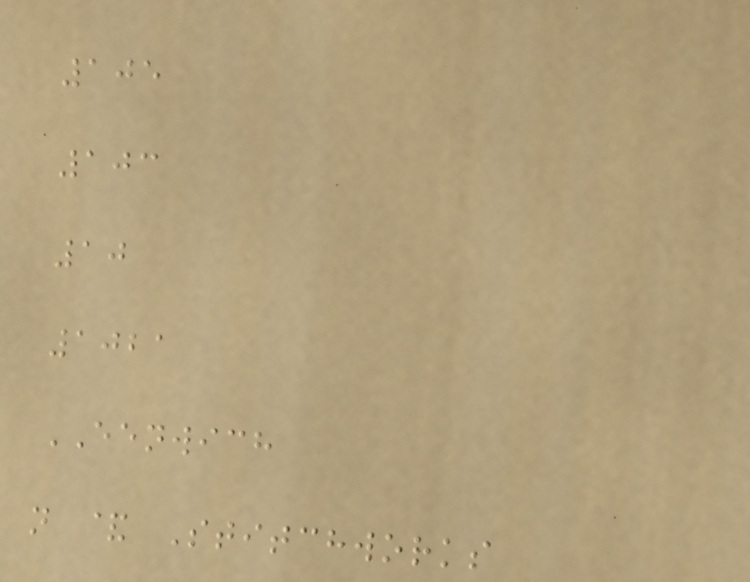105
103
10
1021
EENWICH
n & Stitchworks
